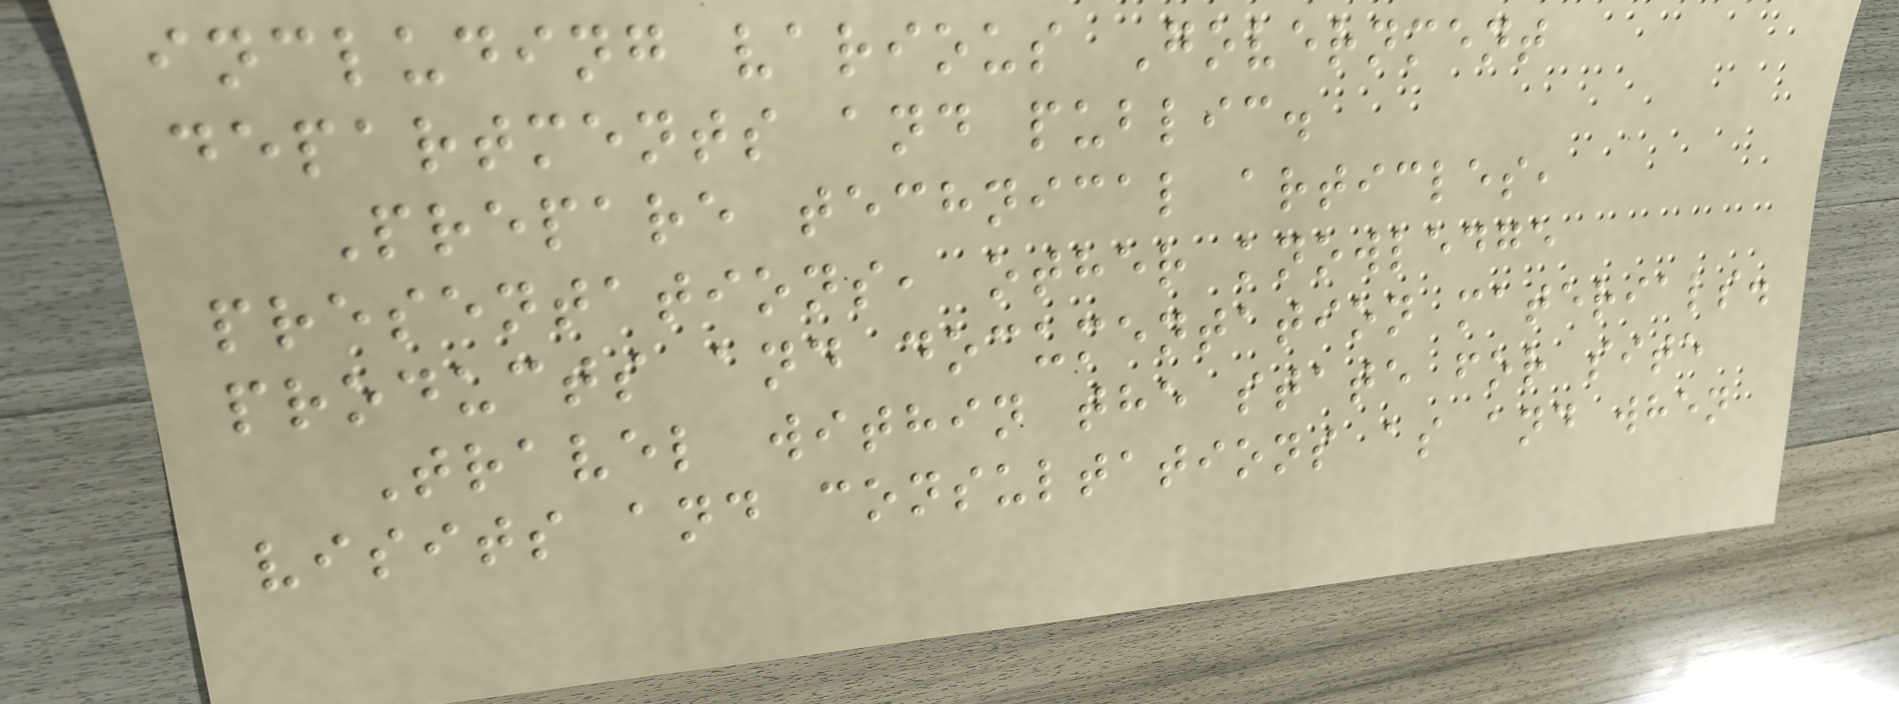including various Government
departments and public.
Prepare technical articles,
presentations, other knowledge
products and documentation materials.
Travel within the state for site
visits and consultations as and when
